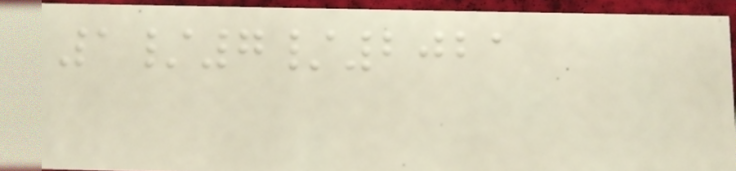1/7/2021
